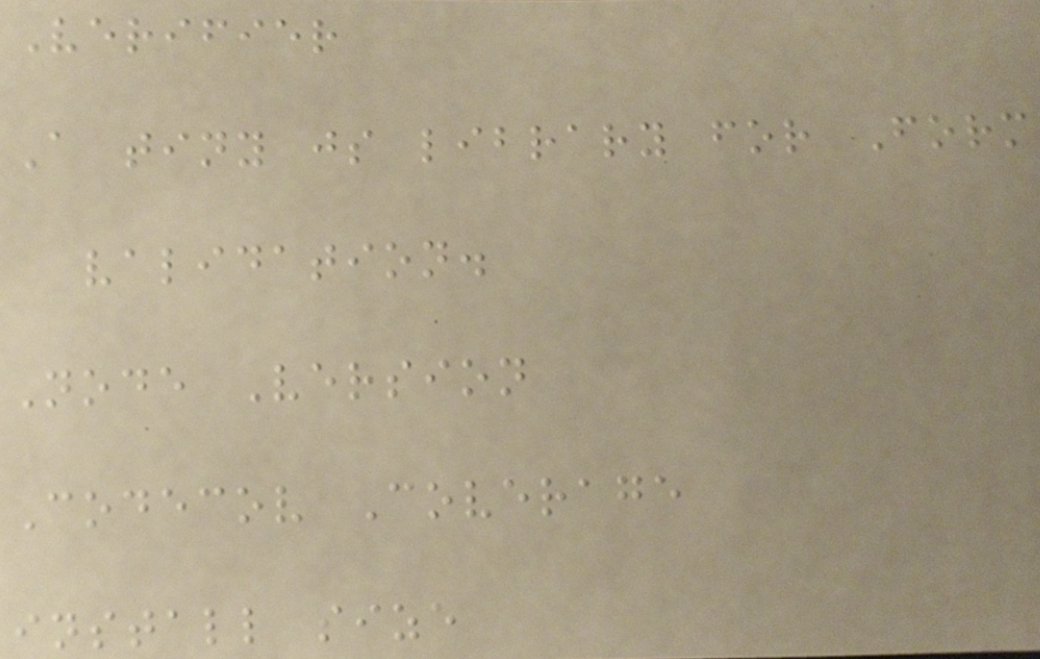Verifier
A tiny js library for Form
validation.
Node Version
Codecov Coverage
install size
